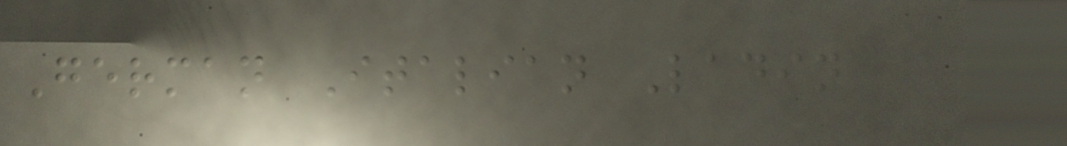German Italian Ladin
